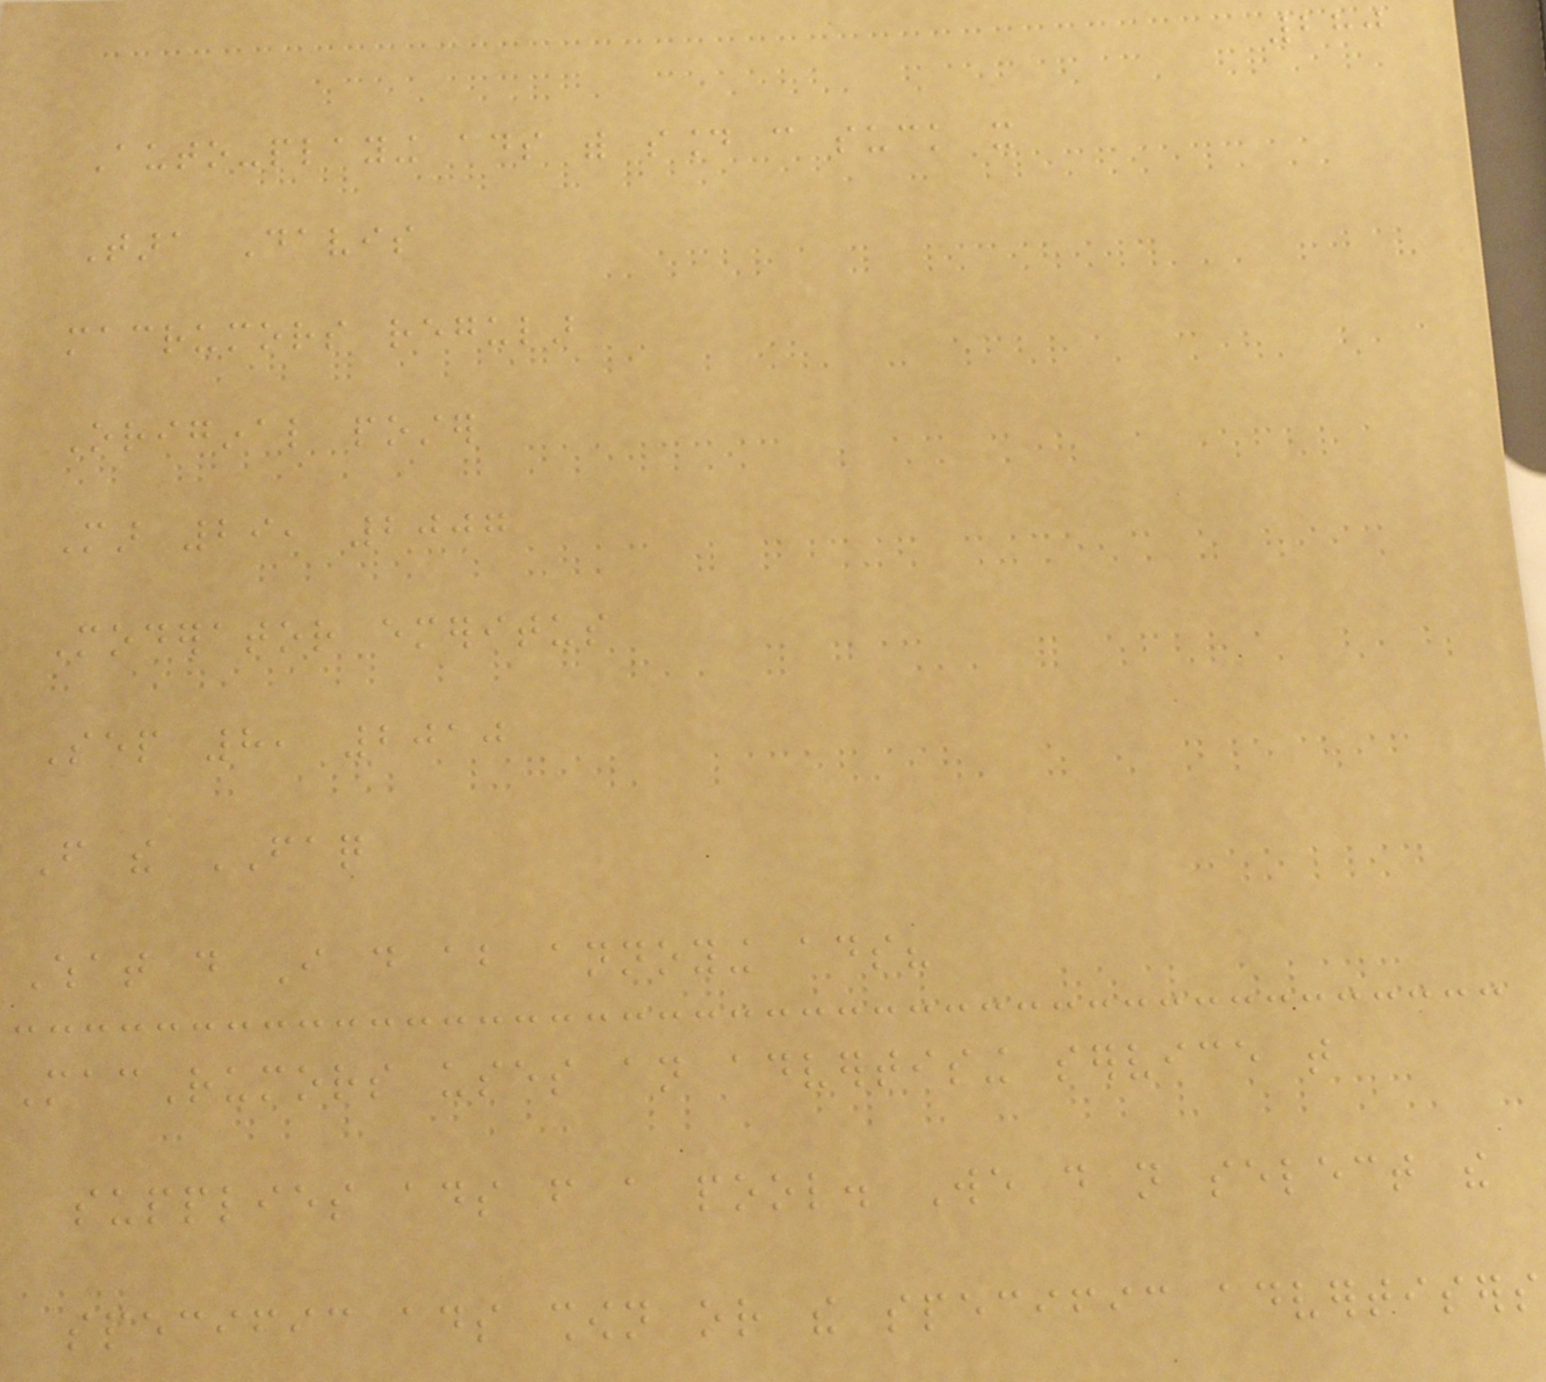280
Auto-playing ads with sound can suck it
Tara Davis
macrumors regular
Original poster
Mar 29, 2007
Moderator emeritus
Sep 8, 2010
From the FAQ
What do I do about annoying ads?
MacRumors uses an advertising service that
supplies ads from a pool. We do not select the
specific ads shown or the specific advertisers
